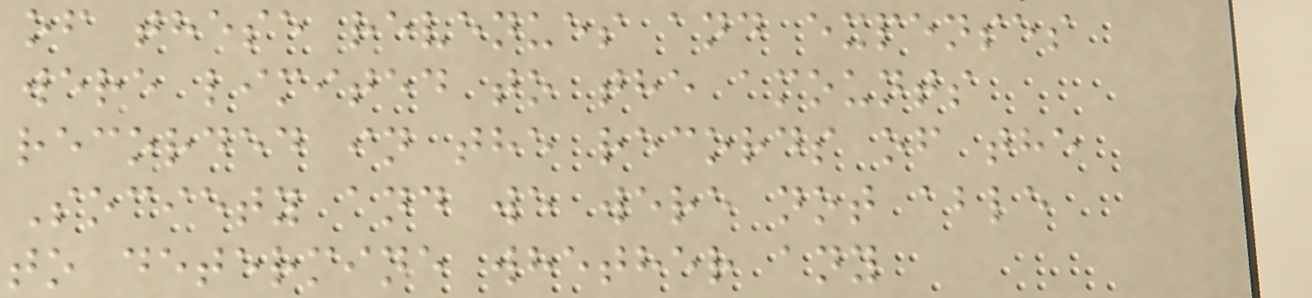of these revenues and expenses
were limited to the amounts
recorded in the records of the
Society and we were not able
to determine whether any
